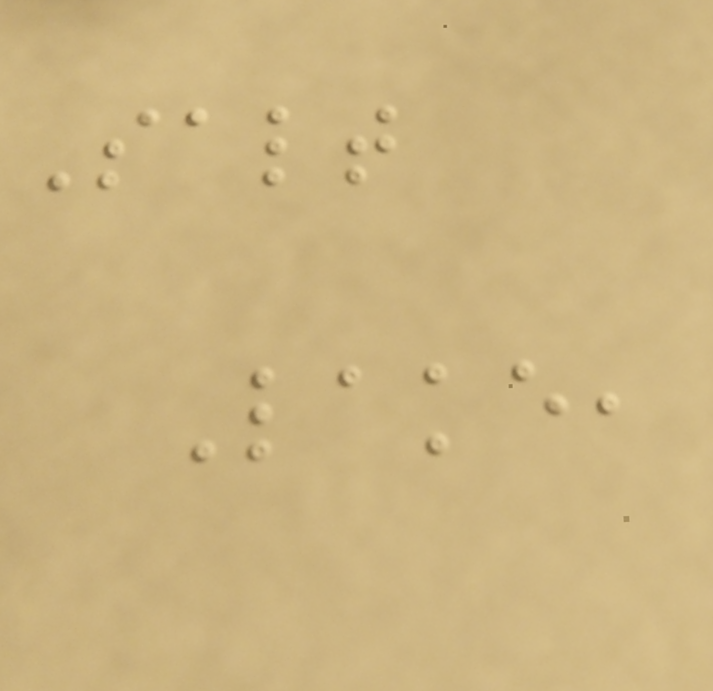Salt
Lake,
